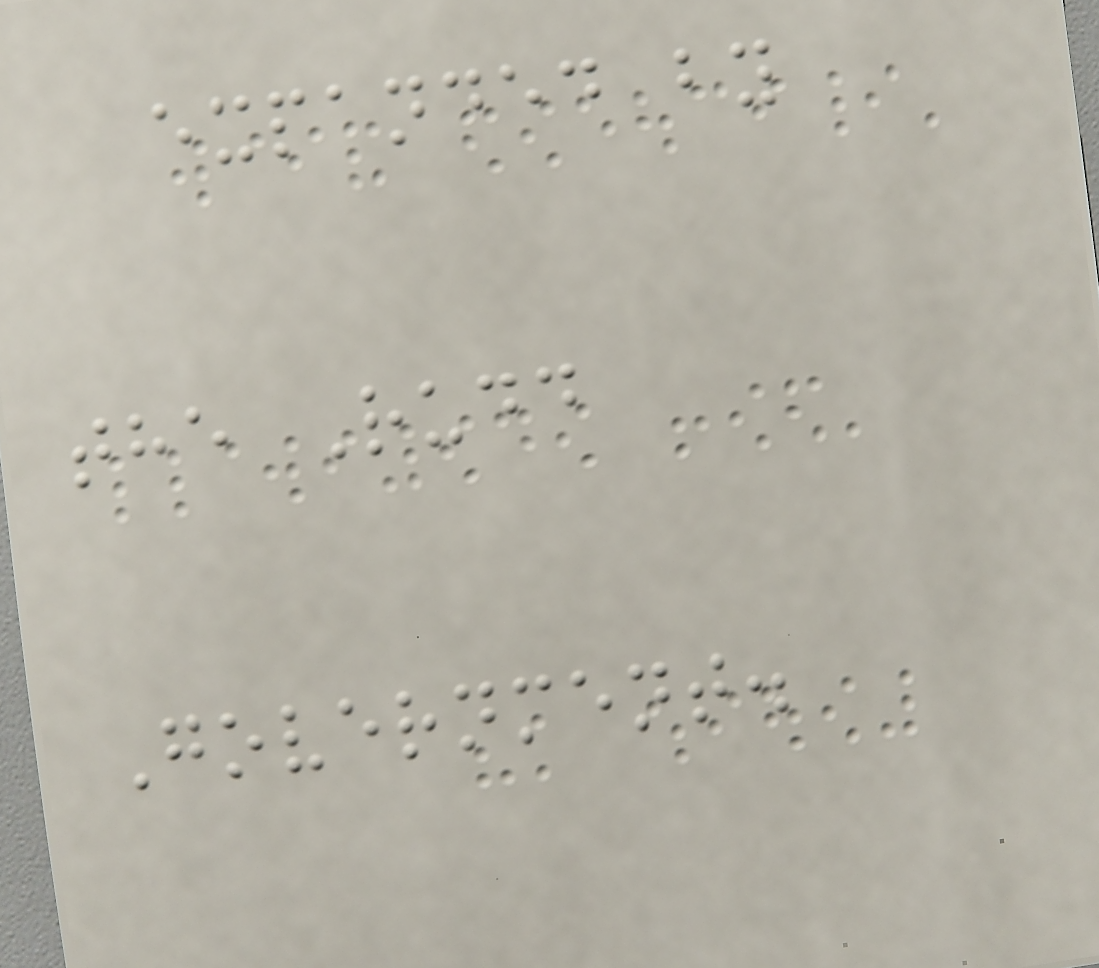expanded by
the Rudd
Government.
